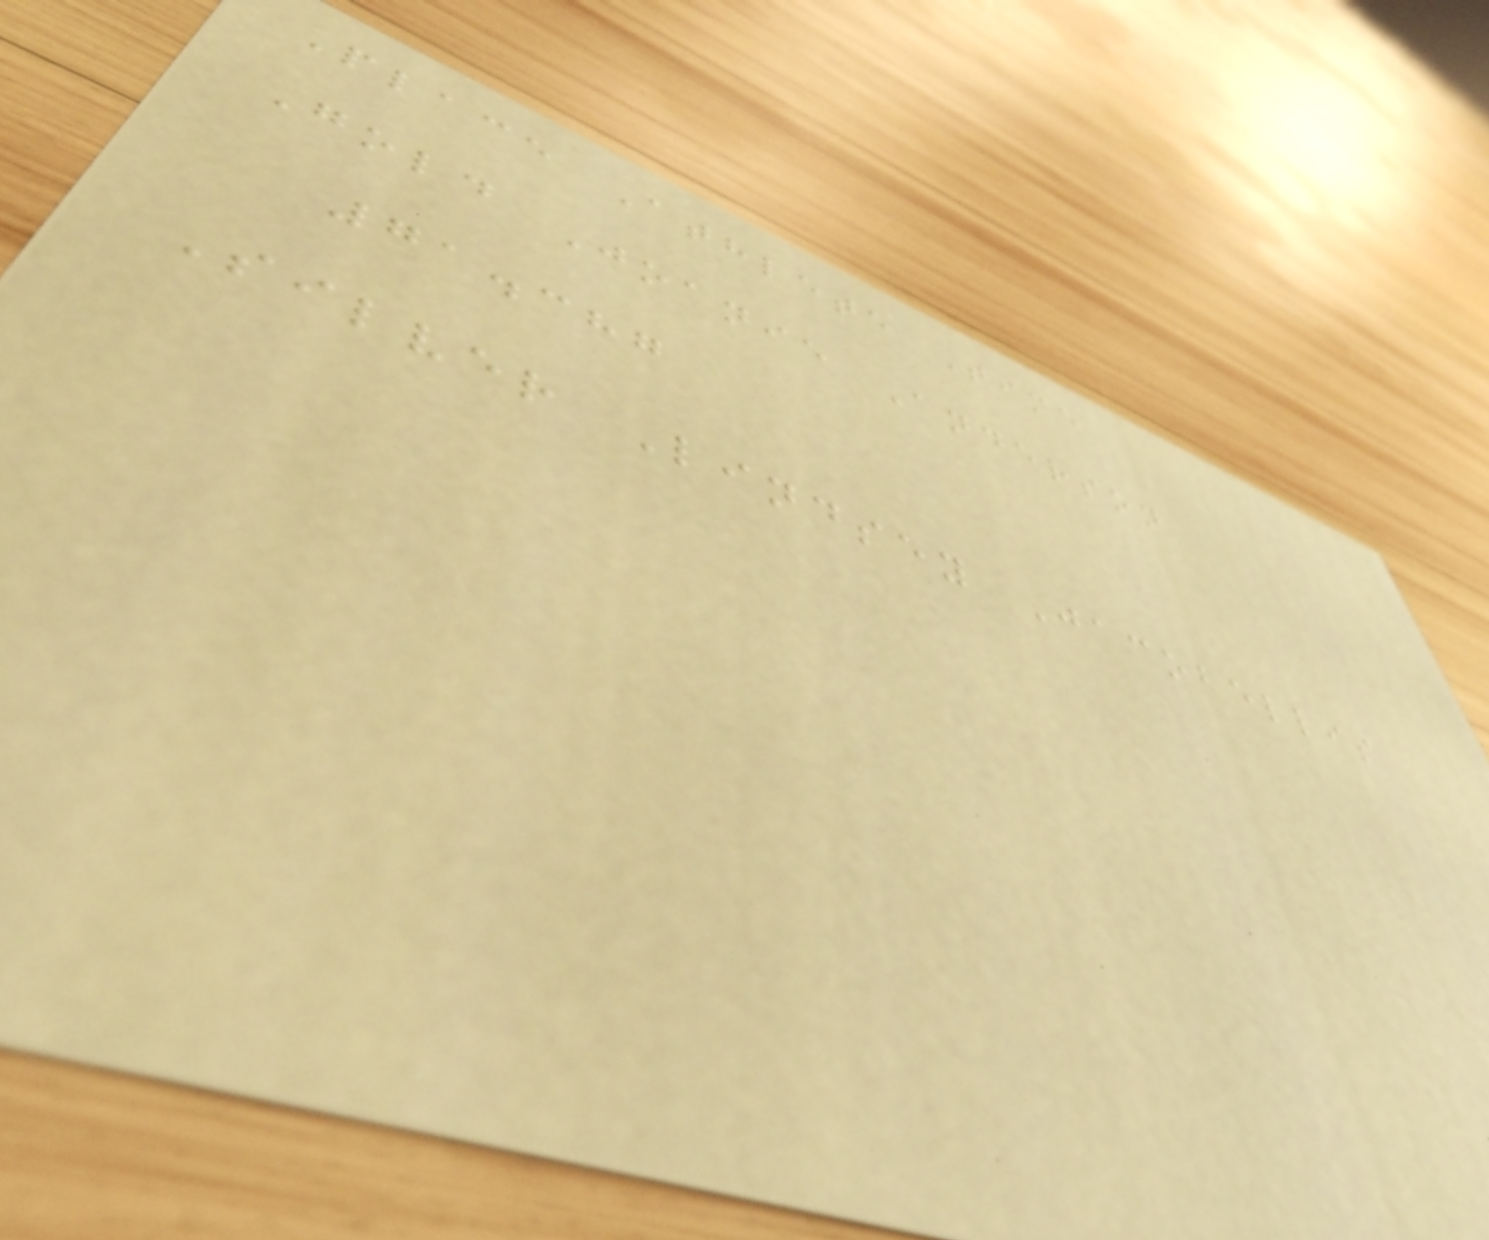Place Athlete Time
Gold Joanie Anderson
71.387
Silver Lindsey Jacobellis
